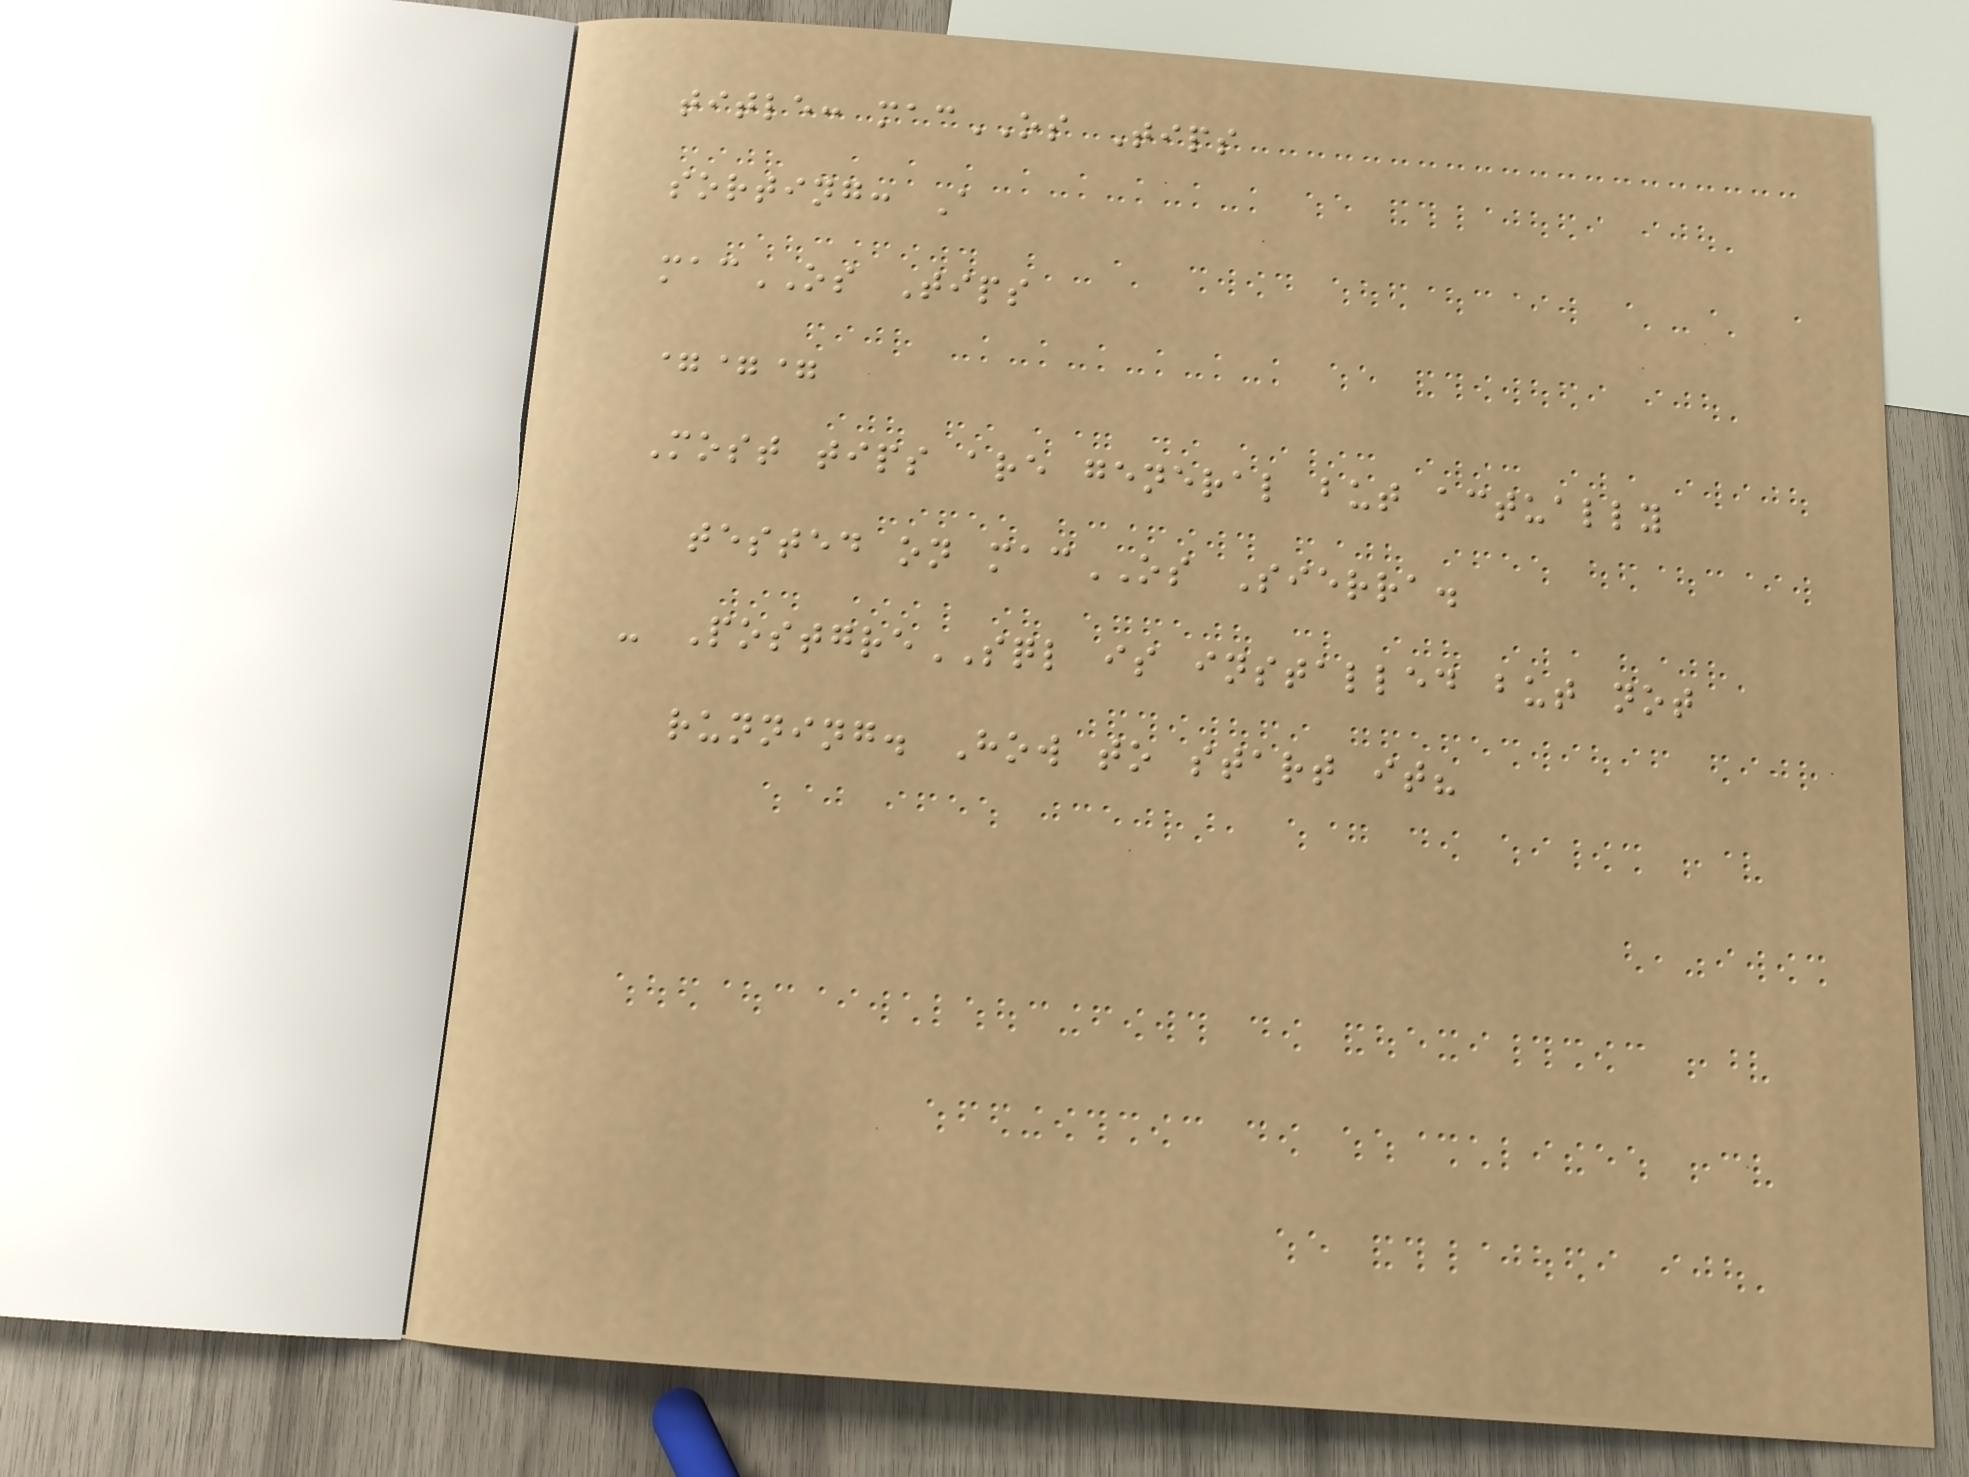title: macOS Tips
sorting: A
macOS Tips
===
Most tips are general but actually
tested on macOS Sierra.
- PostgreSQL is installed but not
running. How to start it?
